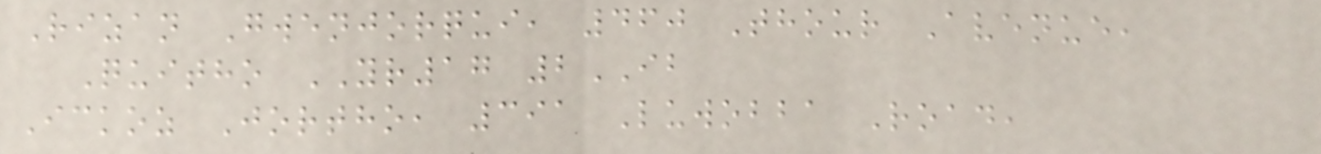Rizan Gwenjorqui, 460 Thour Avenue,
Quitho YR17 2IB
Ickoz Jortho, 391 Luwobba Road,
